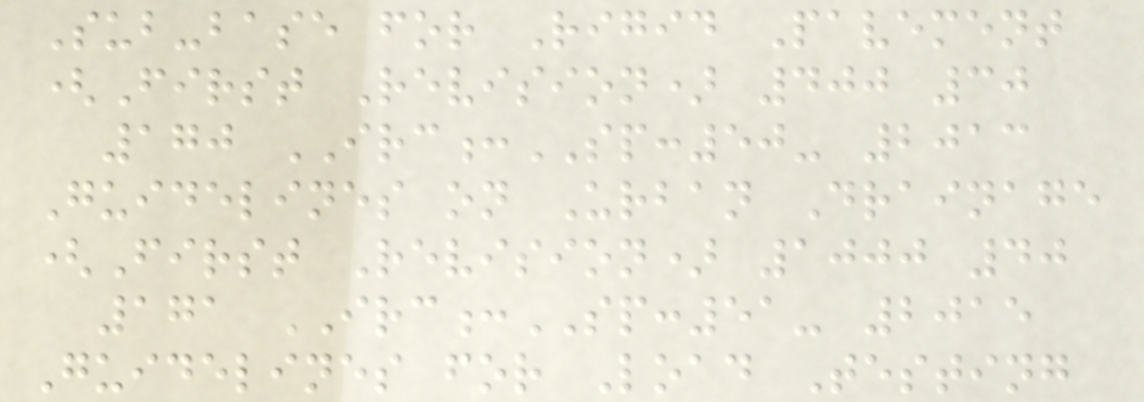Sub-base for Rigid Pavement
(First Revision) 400 30
170 IRC:SP:50- 2013
Guidelines on Urban Drainage
(First Revision) 1000 40
171 IRC:SP:51- 2015
Guidelines for Load Testing
